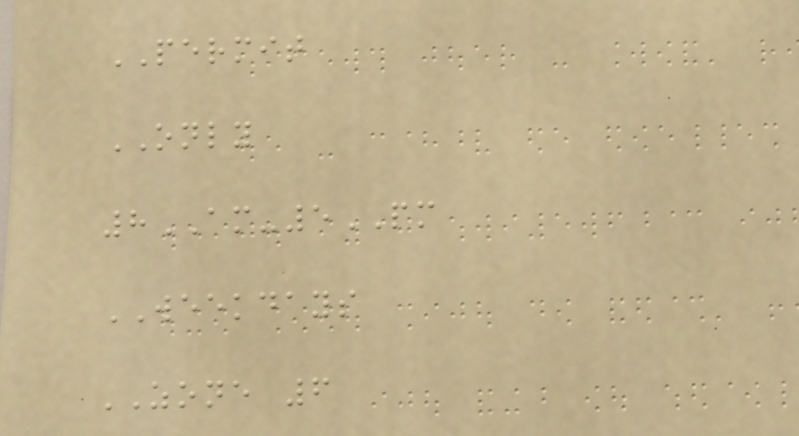PERMIT
ONLY
8AM-5PM
WEEKDAYS
ZONE 6
